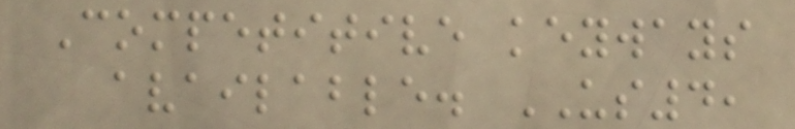Competitive keyways
available. US4,
